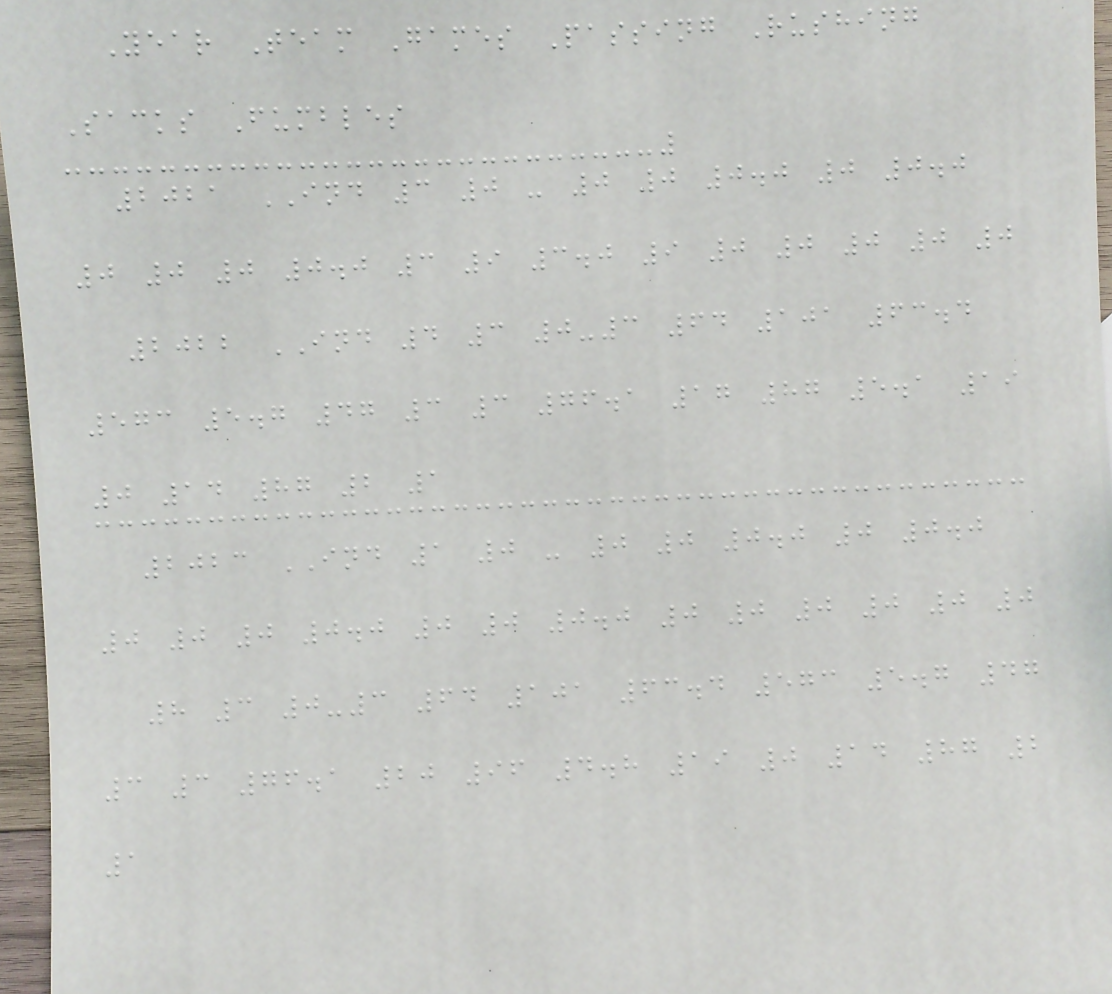Year Team Games Passing Rushing
Sacks Fumbles
2021 IND 3 0 - 0 0 0.0 0 0.0
0 0 0 0.0 3 9 3.0 9 0 0 0 0 0
2022 IND 4 3 0-3 64 101 63.4
573 5.7 47 3 3 76.1 17 87 5.1 19
0 14 87 2 1
2023 IND 1 0 - 0 0 0.0 0 0.0
0 0 0 0.0 0 0 0.0 0 0 0 0 0 0
8 3 0-3 64 101 63.4 573 5.7 47
3 3 76.1 20 96 4.8 19 0 14 87 2
1
